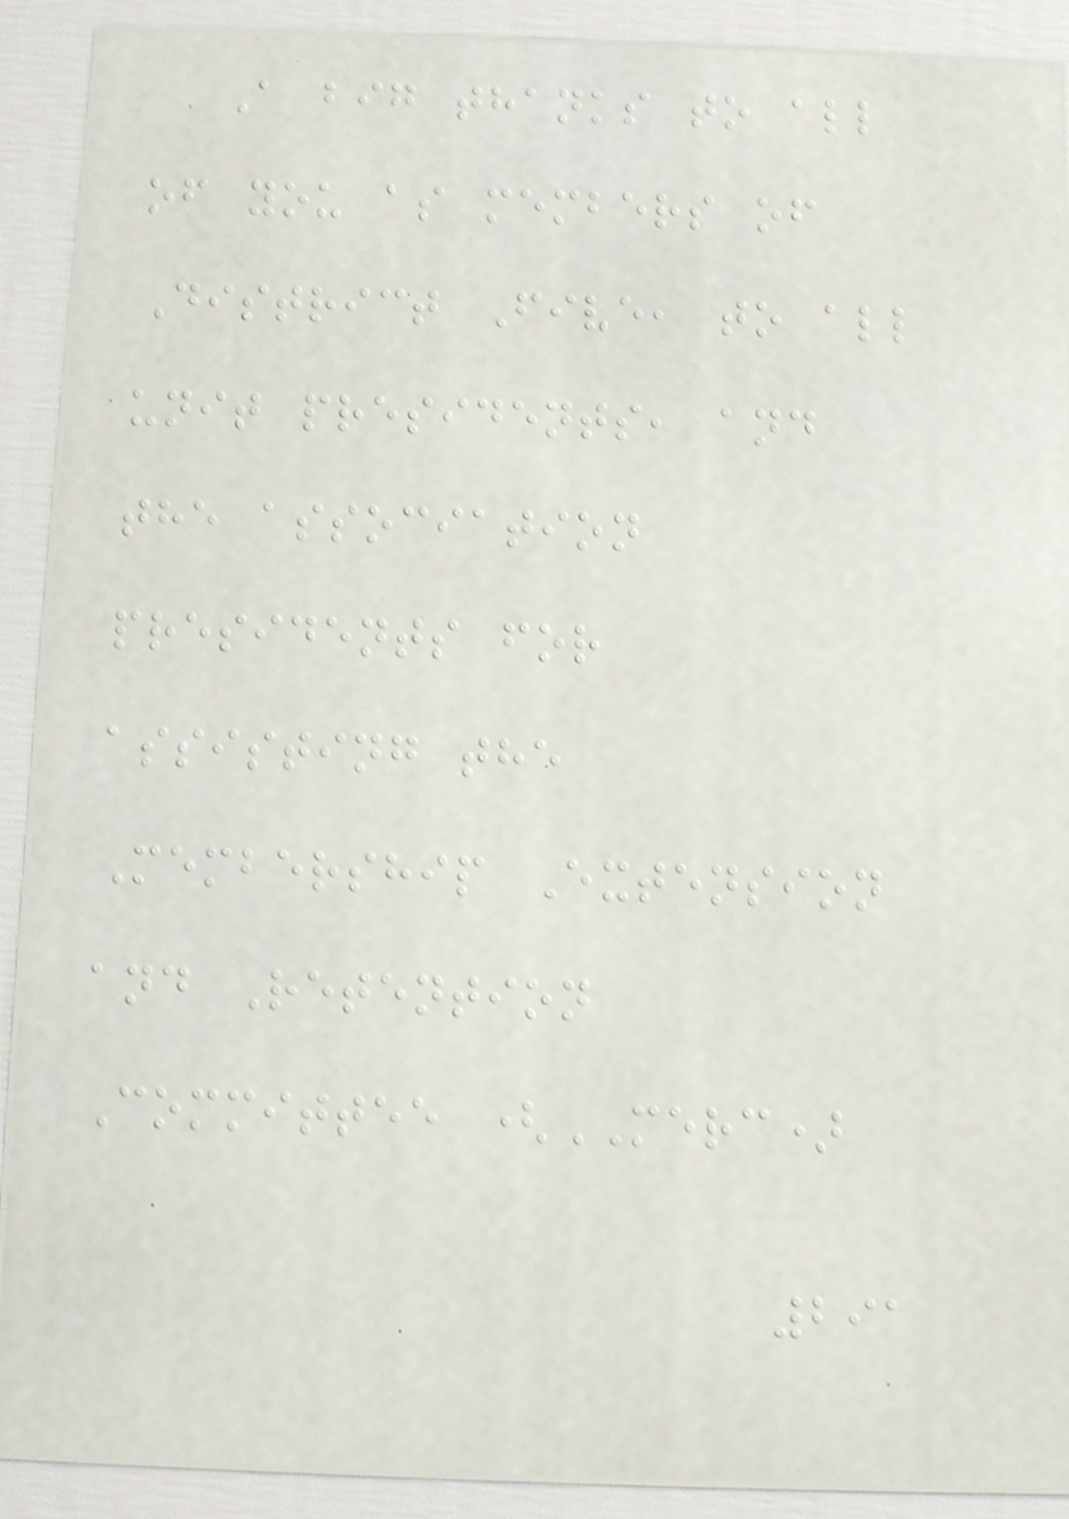A big thanks to all
of you as members of
District Five, to all
unit presidents, and
the association
presidents for
assisting the
Membership Extension
and Retention
Committee (MERC)
291
